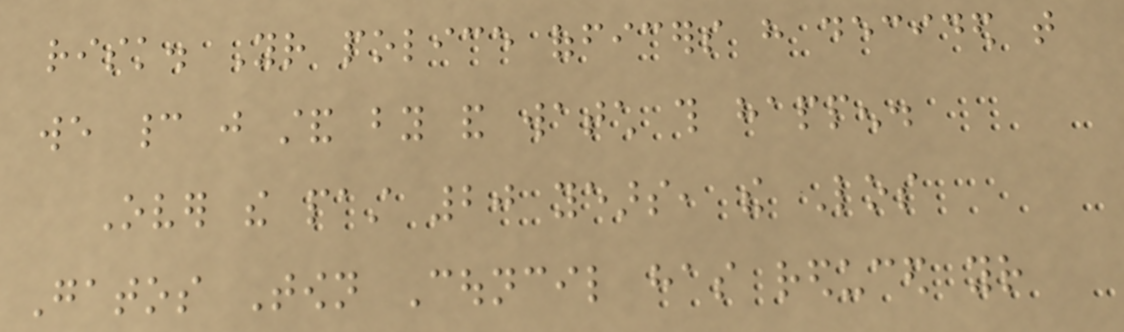risk. Your police officers have decided that
we cannot just stand by and watch this happen.
Over the past 20 years, the Los
Gatos Town Council has reduced your
